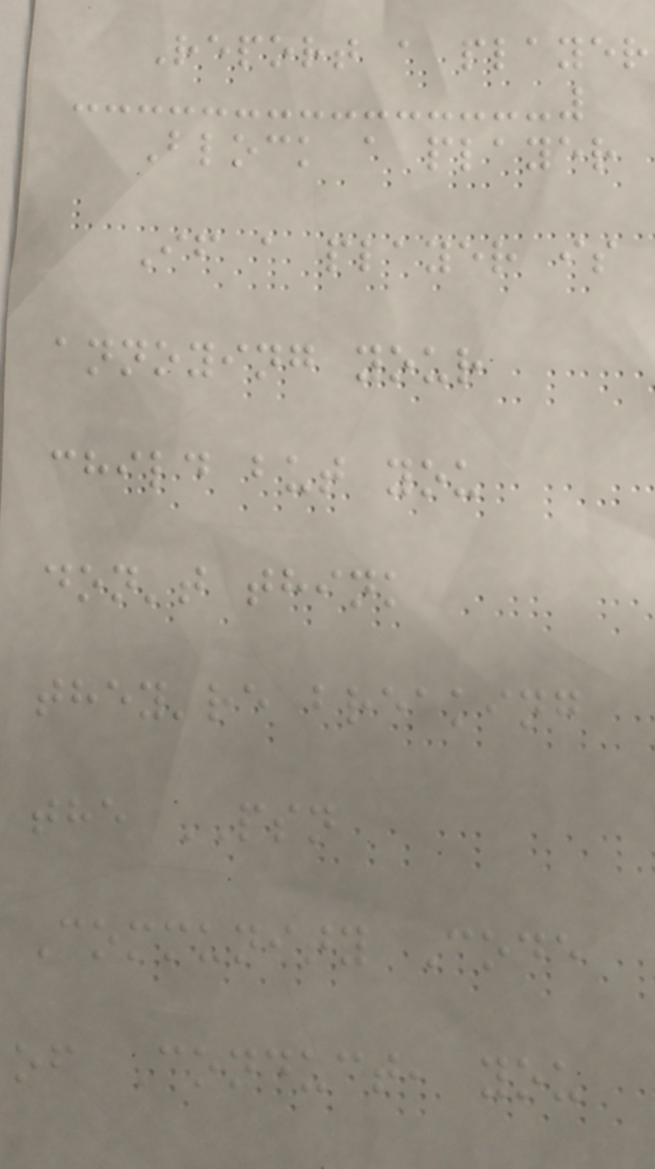Report a player
Block a player
If a player is
annoying your
child but you
don't think
they're breaking
the PSN
Community Code
of Conduct, you
